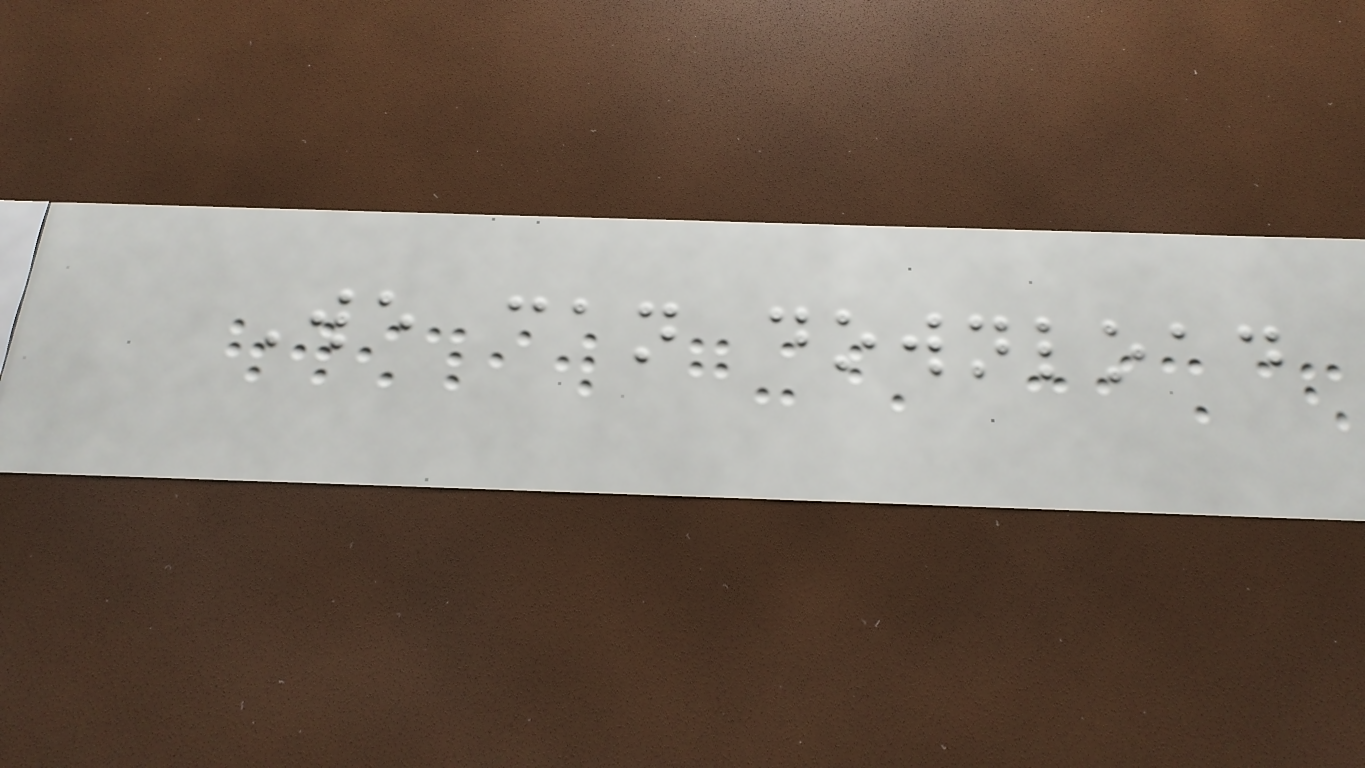We can download
